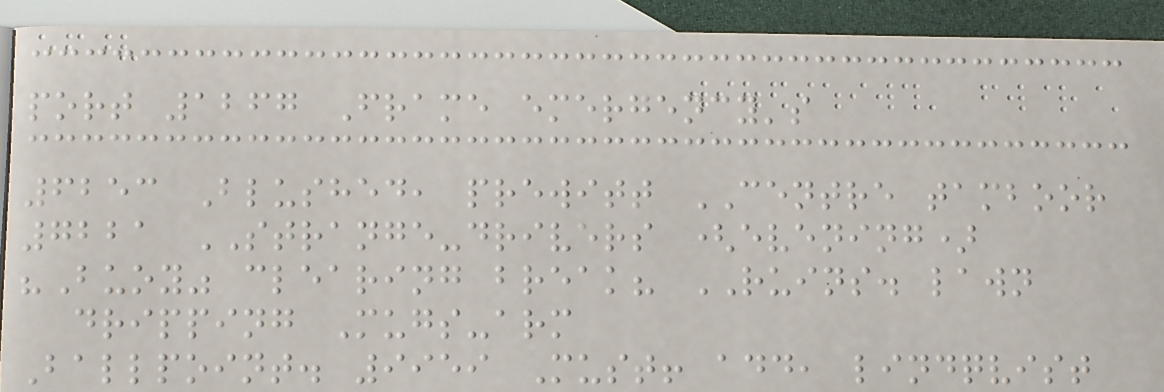port 1267 Frame emergency's
6253 Blushed, prewitt CENTRE tamboor
7221 STRANGE-drivers (evening)
"Buoy" clearing break? RUINS. lawn
dripping Mugs-arm
Ballpoint. 9959 Must! add, lindqvist
